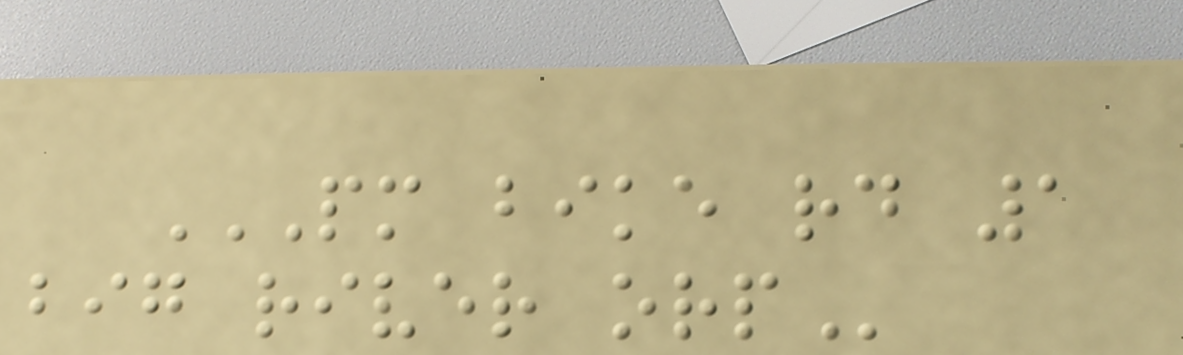PM BIKE RD 1
BIG RIVER ORP
